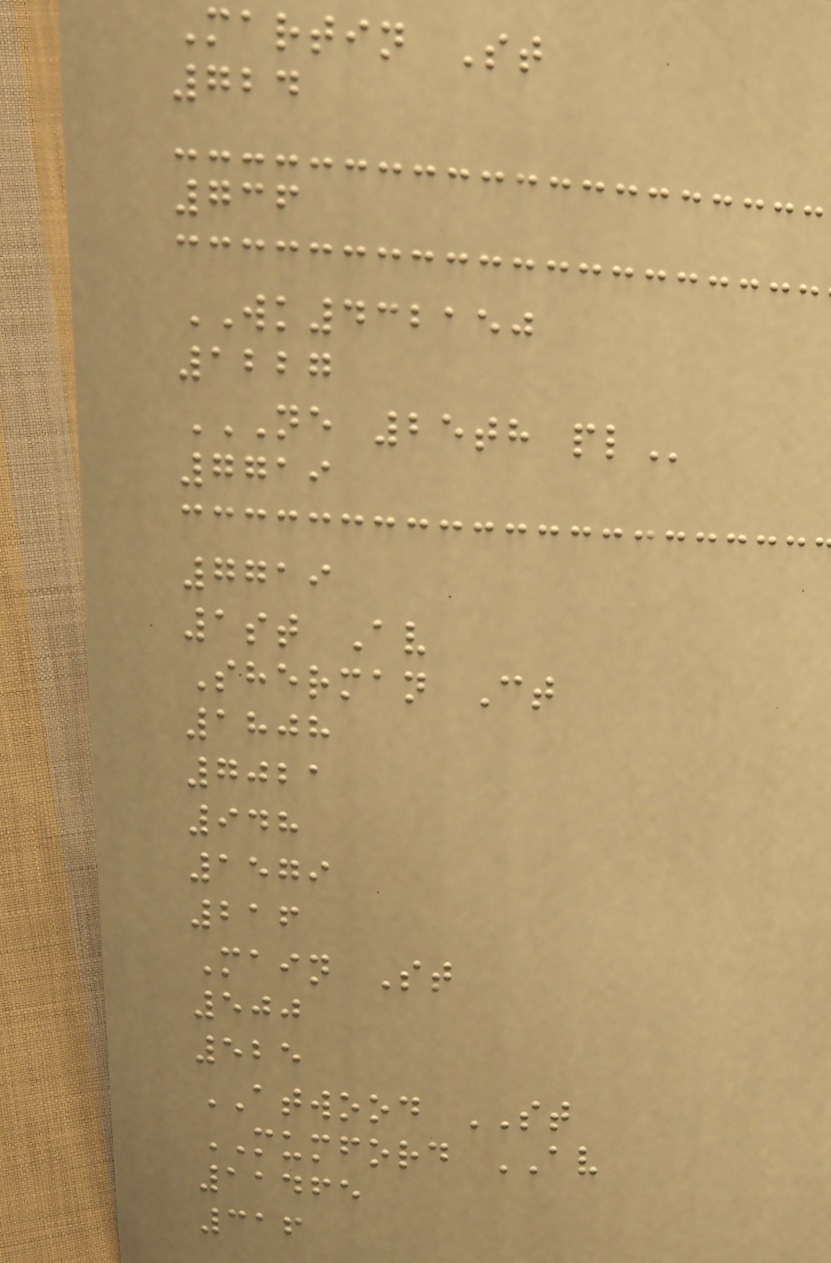Martin St
724
736
WK432150
1227
NE 25TH PL
7719
7719
1st Av
Sherman Ct
1808
7021
948
1579
216
Main St
500
525
ATWOOD ST
MUMFORD AV
11465
316
